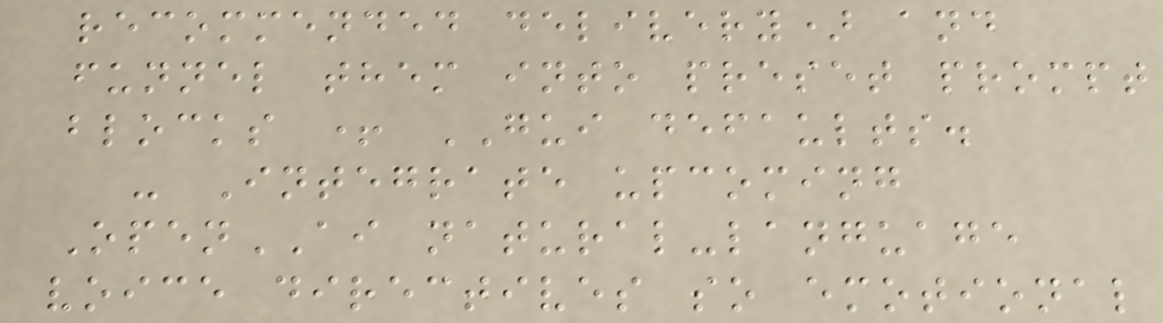recommended delivery) and
funnel them into preset prompt
blocks + GUI defaults.
- Integrate upcoming
OpenAI natural-language
voice directives so emotional
